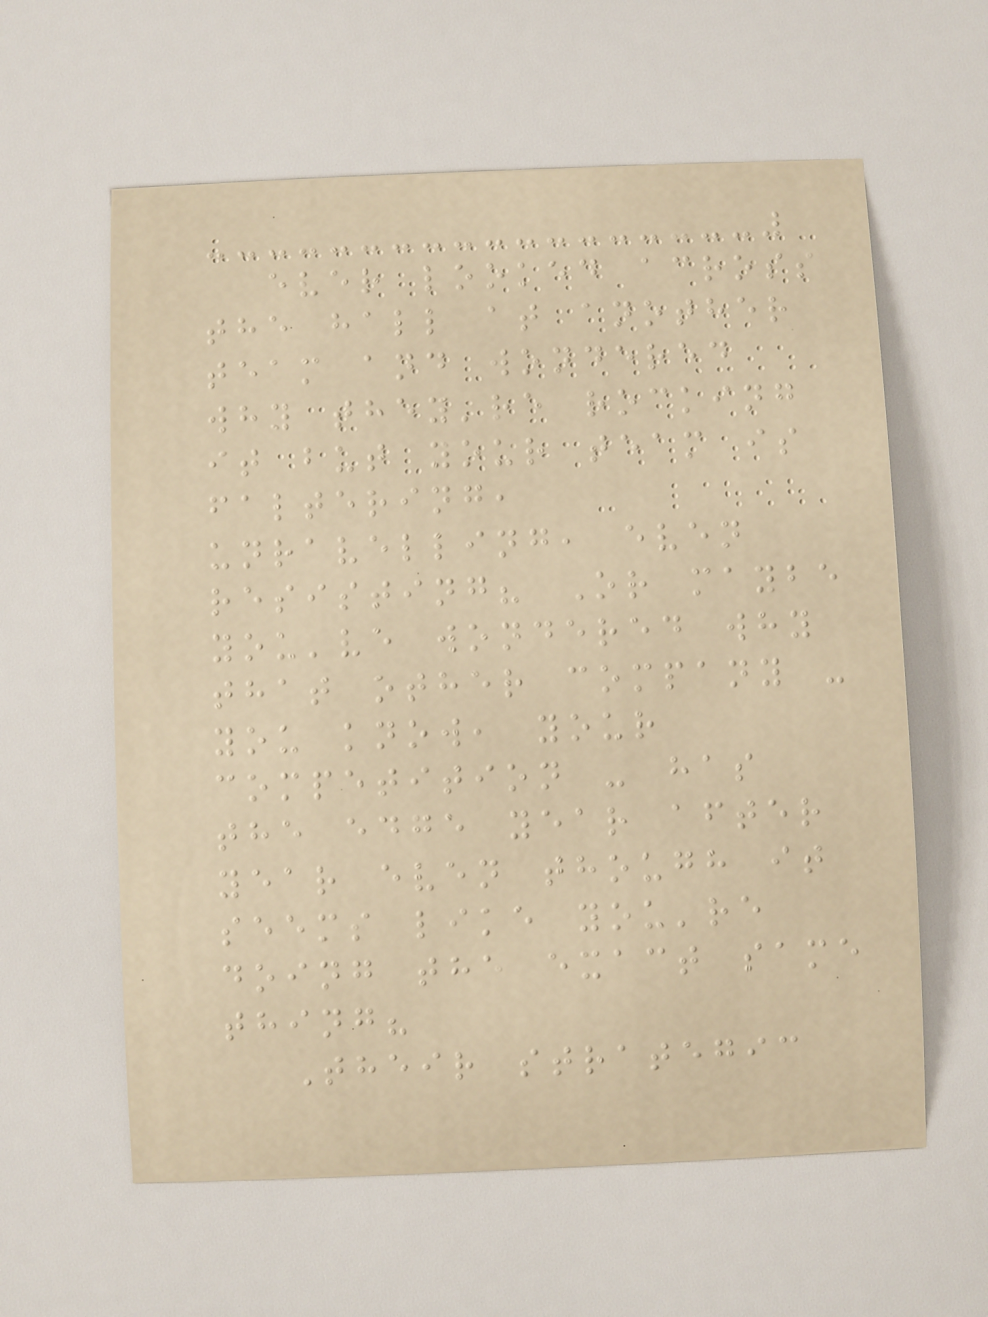ever looked across
the hall at another
team and wondered
why they're rocking
it but your team is
faltering,
unravelling, even
resisting? Or maybe
you've wondered why
that other company -
you know, your
competition - has
the edge year after
year even though it
seems like you're
doing the exact same
thing?
Their strategic
